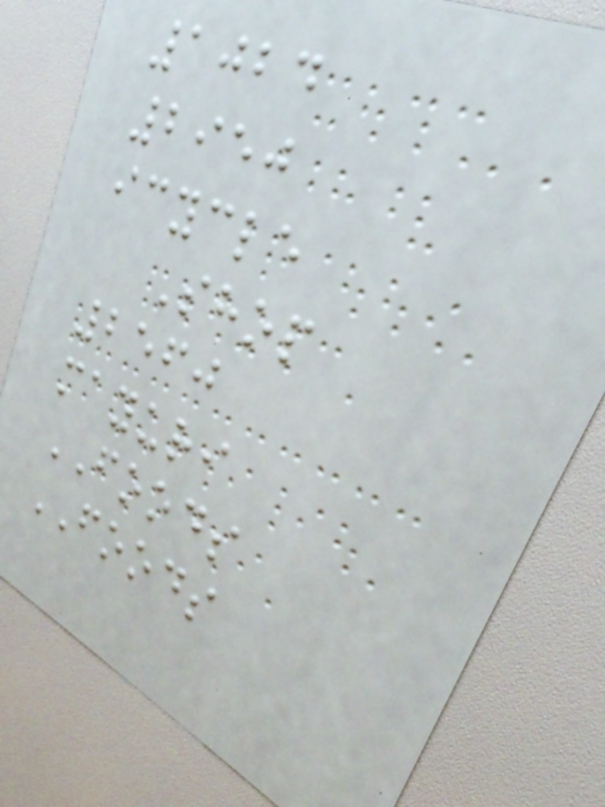1024
2950
icycle
Shop
2560
mayuri
FOODS
FOODS
